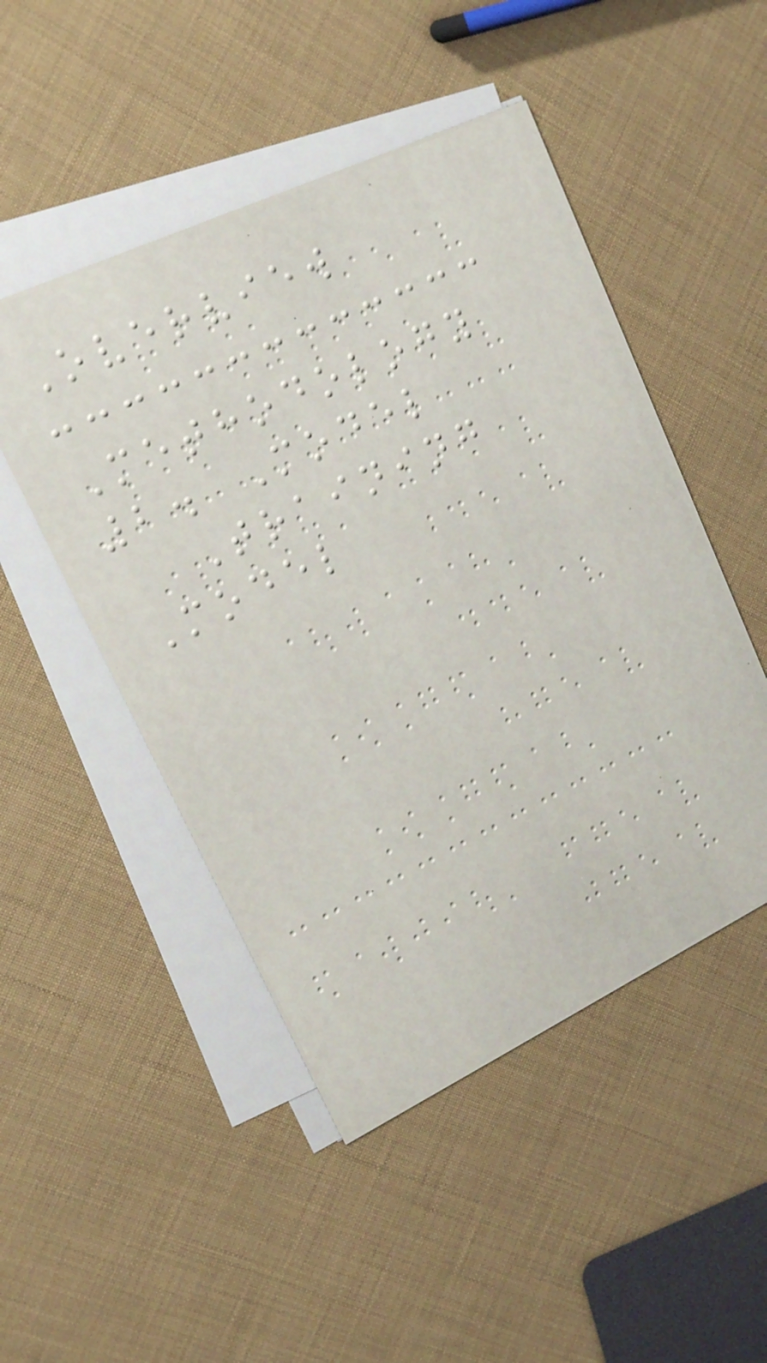Overview
Methodology
2. Model
Training
Model
